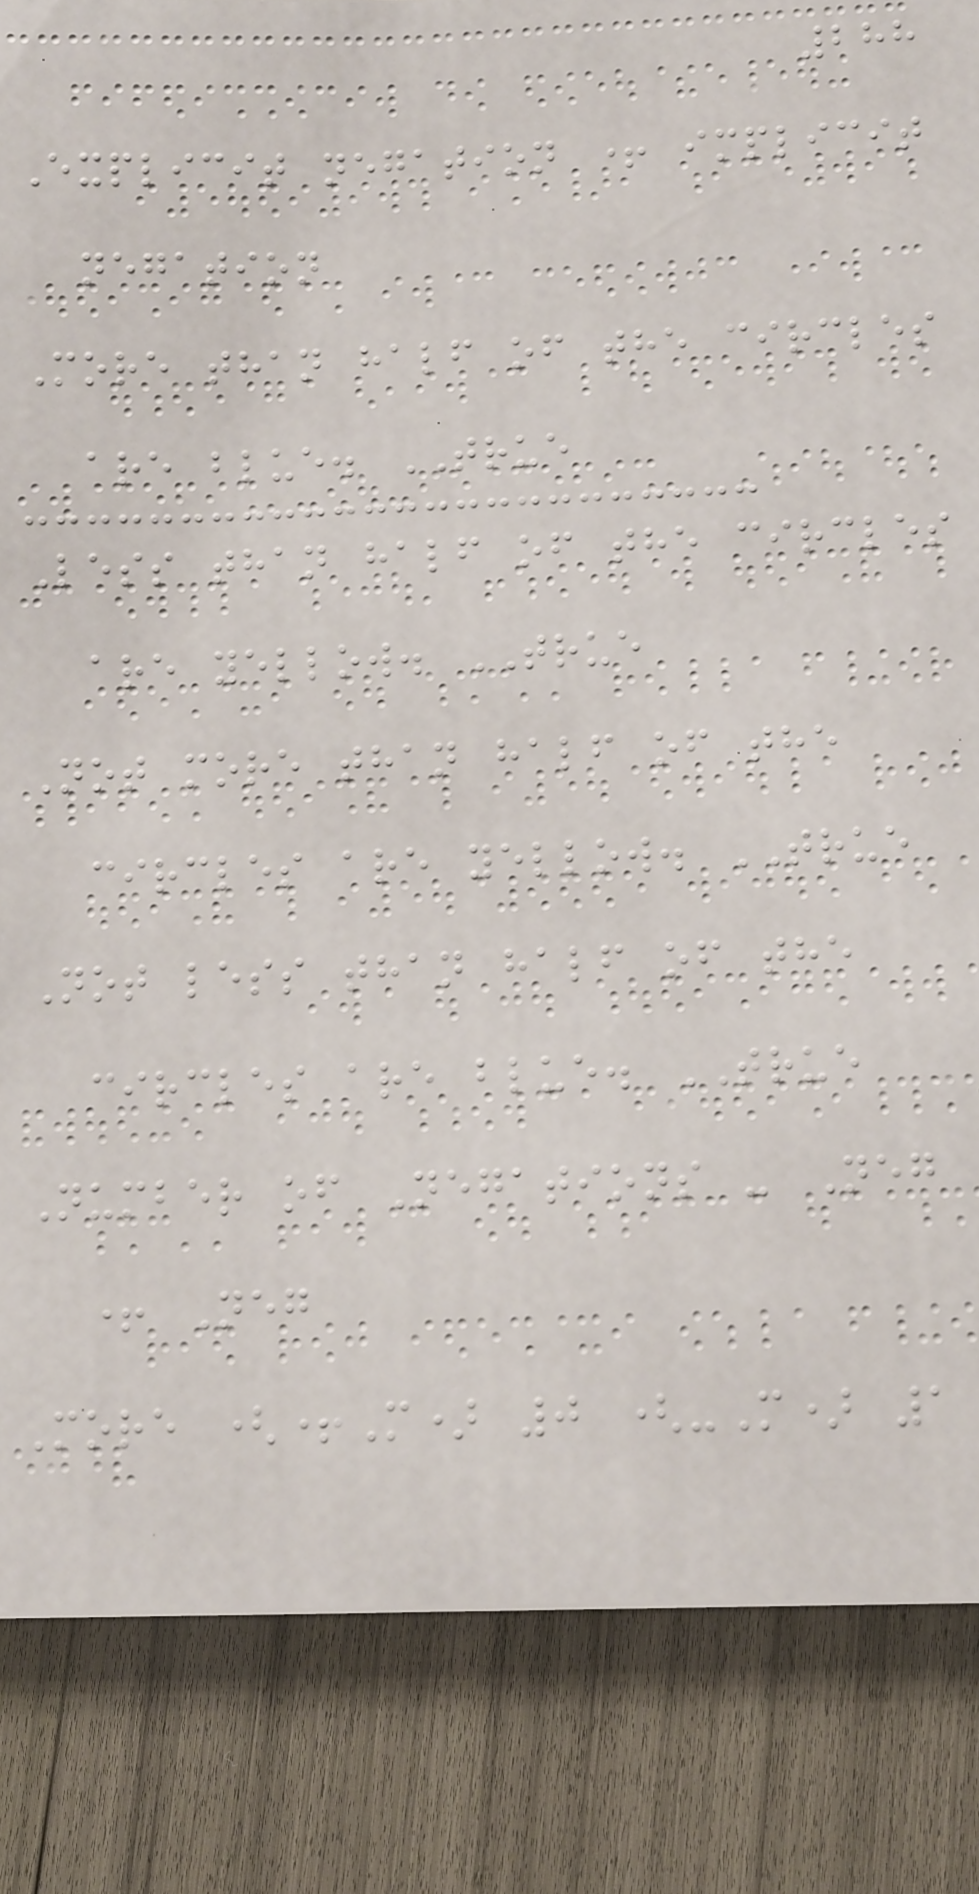288
Explicit negation + implicit
negation
More than half of the circles
are blue. TRUE
Less than half of the circles
are yellow. TRUE
Not more than half of the
circles are yellow. TRUE
Not less than half of the
circles are blue. TRUE
Number of Negations - Neg
+ Neg
More (+M) 0 (-M) 1
